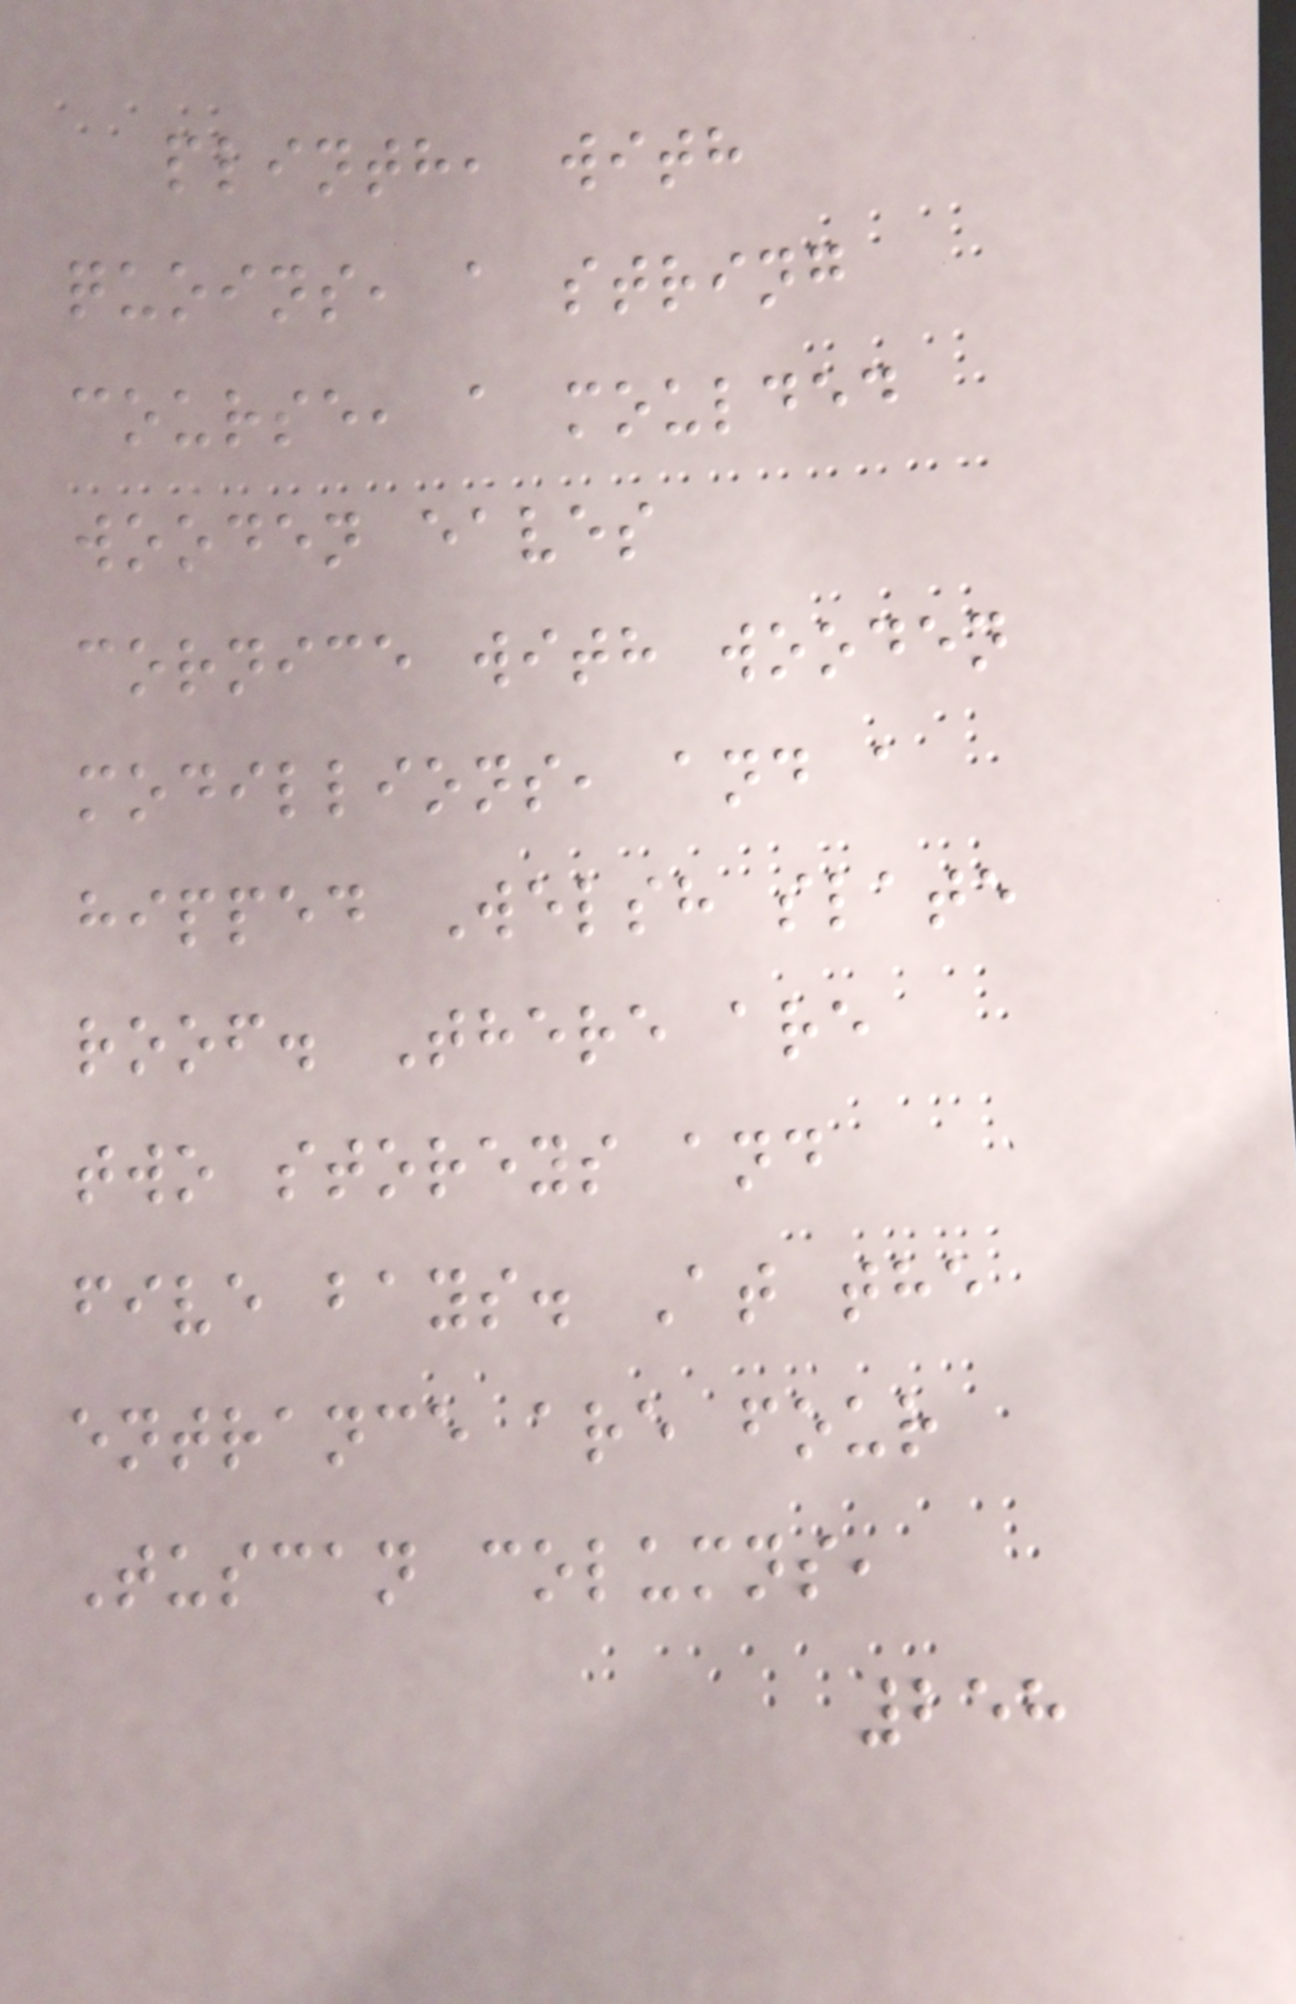plinth, with
quoins, a string
course, a moulded
wooden eaves
cornice with wooden
modillions, and a
hipped Welsh slate
roof. There are
two storeys and
five bays. At the
entrance are four
Tuscan columns,
258
